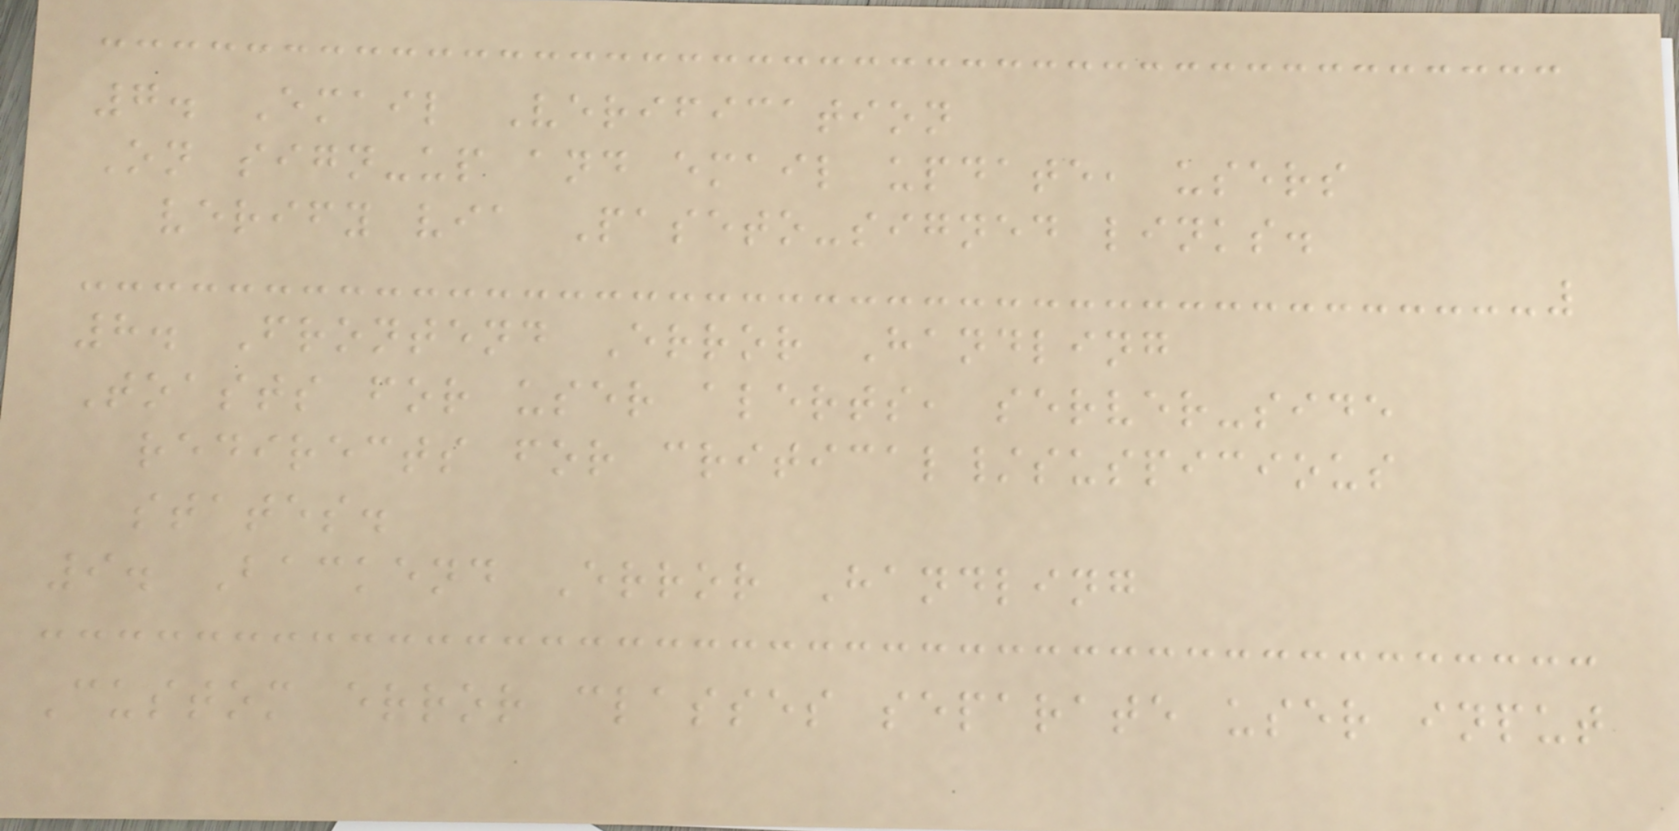7. Email Verification
On sign-up and email update, users
verify via Paseto-signed links.
8. Frontend Error Handling
Toasts for user alerts, server-side
redirects for critical/suspicious
states.
9. Backend Error Handling
Custom error classes separate user input
